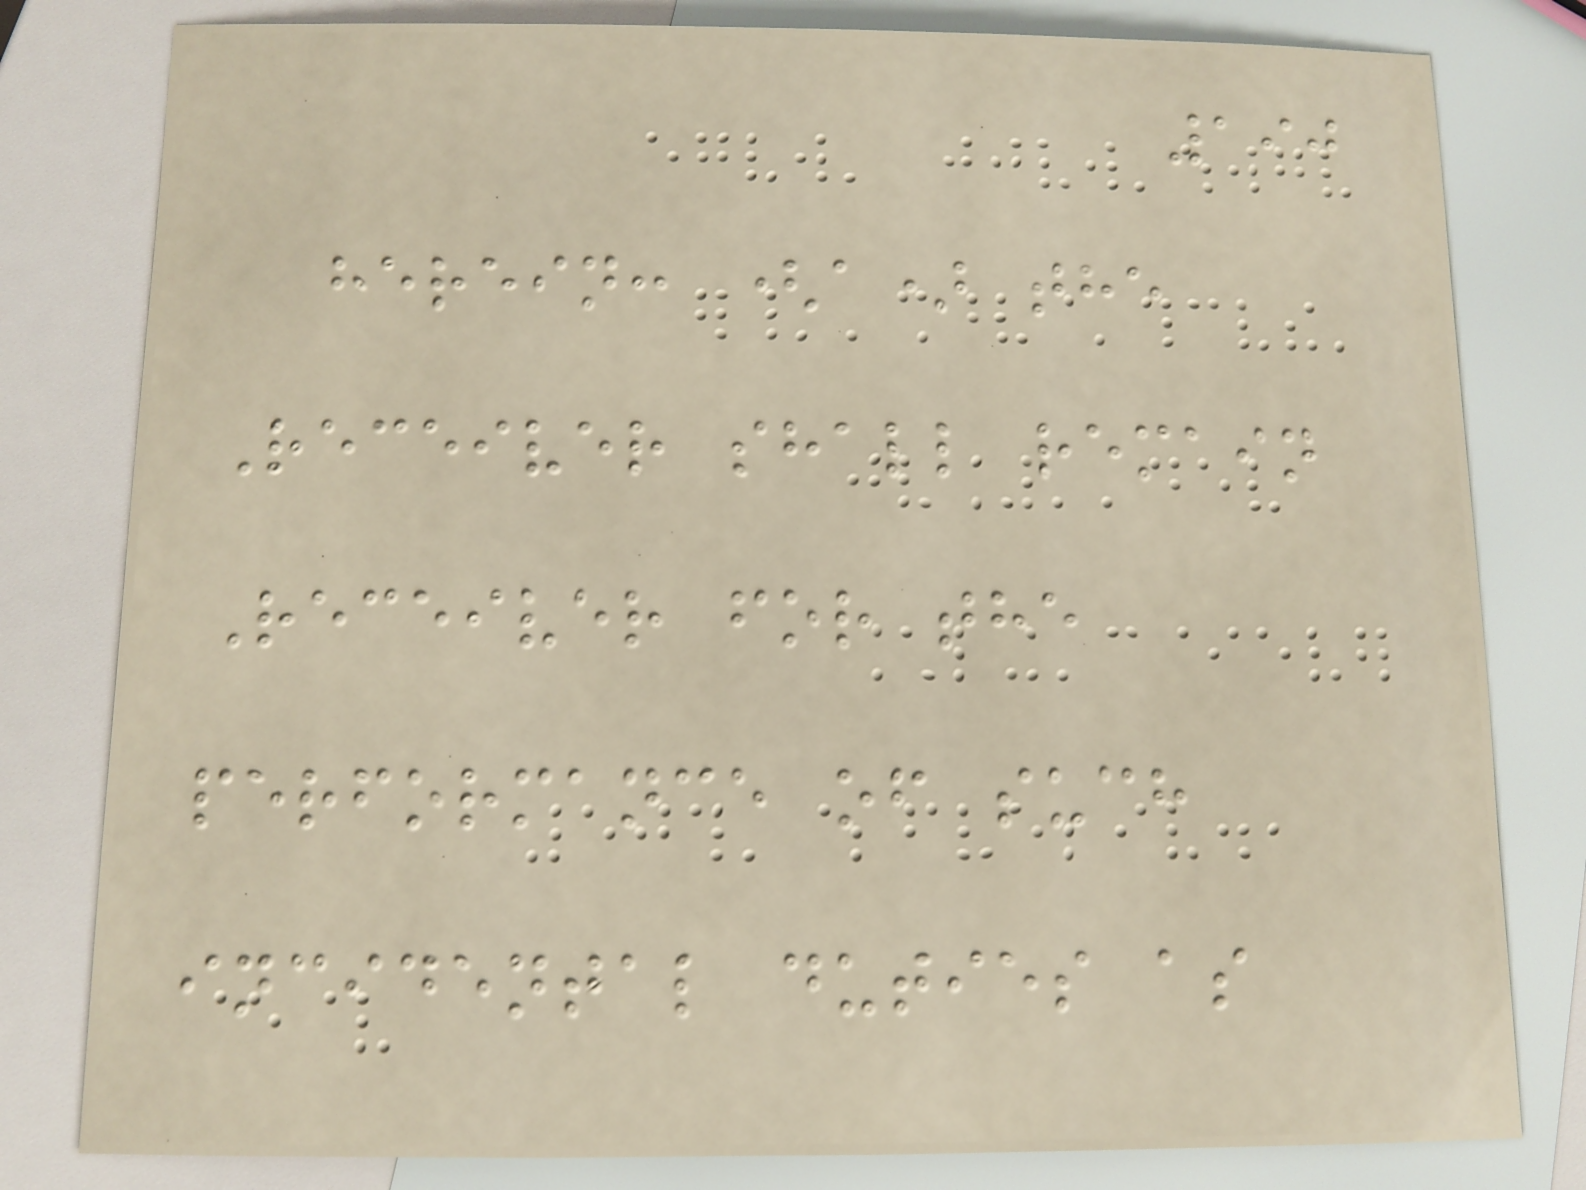190
herein: (a) the
Receiver shall remain
Receiver for the
performance of such
incidental duties as
